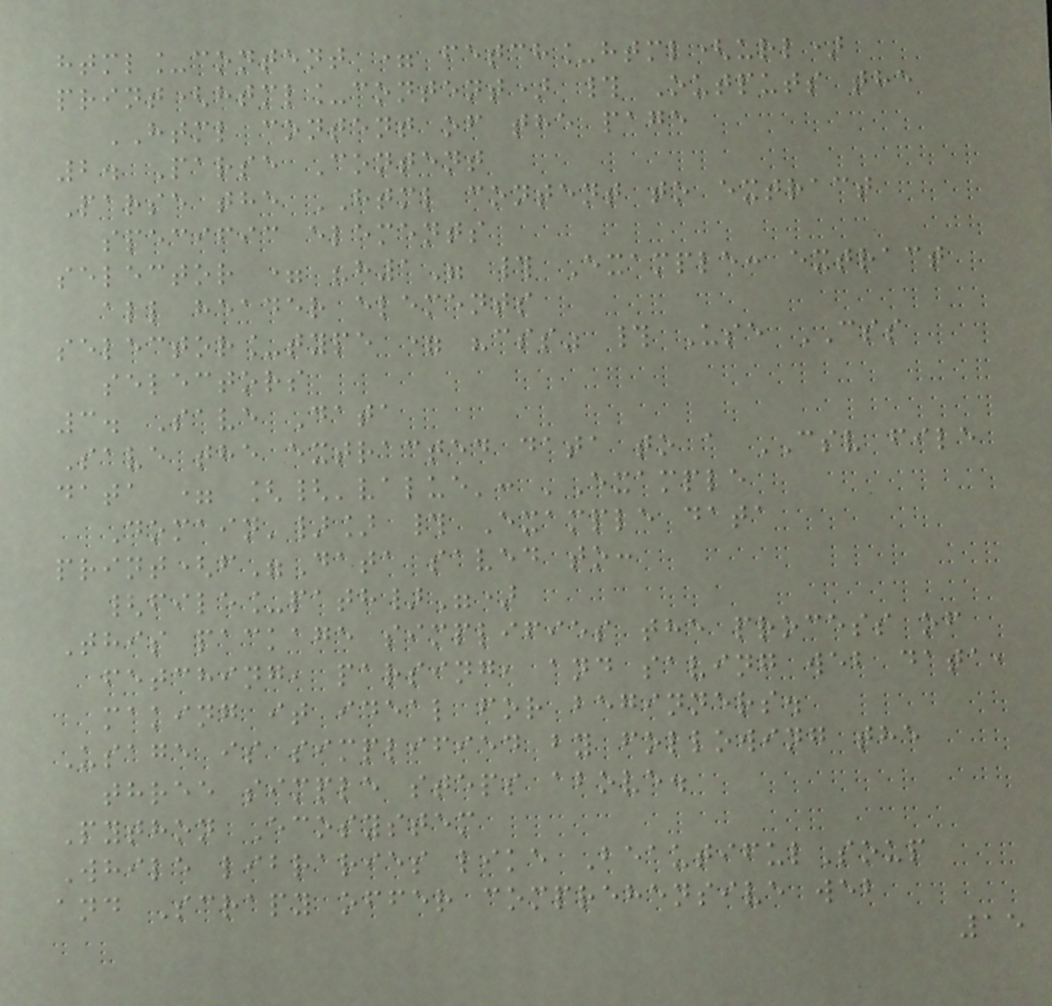html_content = fetch_html(url)
print(html_content) # Outputs the
HTML content of the page
2. Parse Content
Parse the HTML content to extract
specific elements
selector = "h1" # Example: extract
all header elements
selector_type = "css" # Use CSS
selectors
3. Save Data
Save the extracted data to a CSV file
data = [{'value': 'Example
Domain'}] # Example data
print(f"Data saved to:
{file_path}")
This package simplifies the process of
fetching, parsing, and saving web data,
making it ideal for beginners.
Usage is simplified by following the
three simple steps above.
Python Ecosystem
While libraries like BeautifulSoup
and Scrapy offer comprehensive web
15
